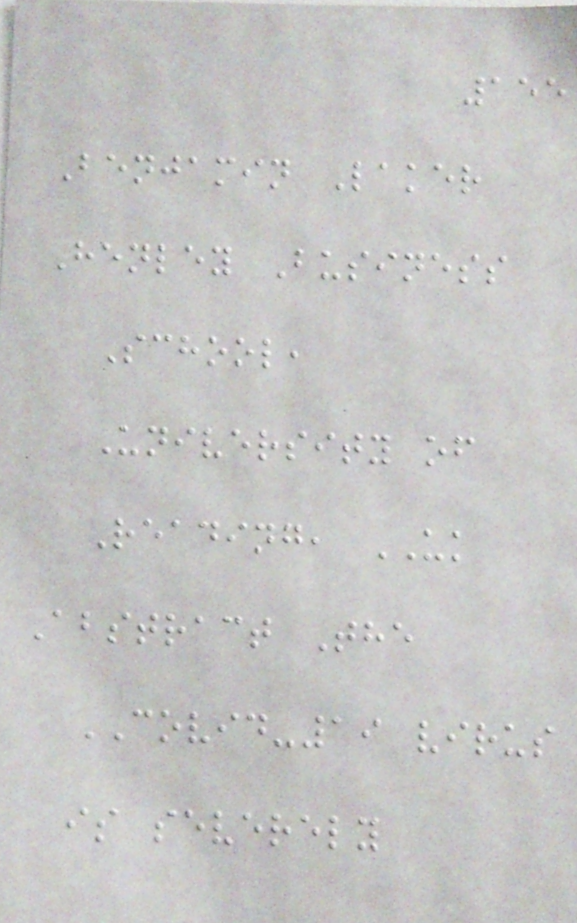155
Benjamin Laker
Henley Business
School,
University of
Reading, UK
Abstract The
COVID-19 virus
is severely
